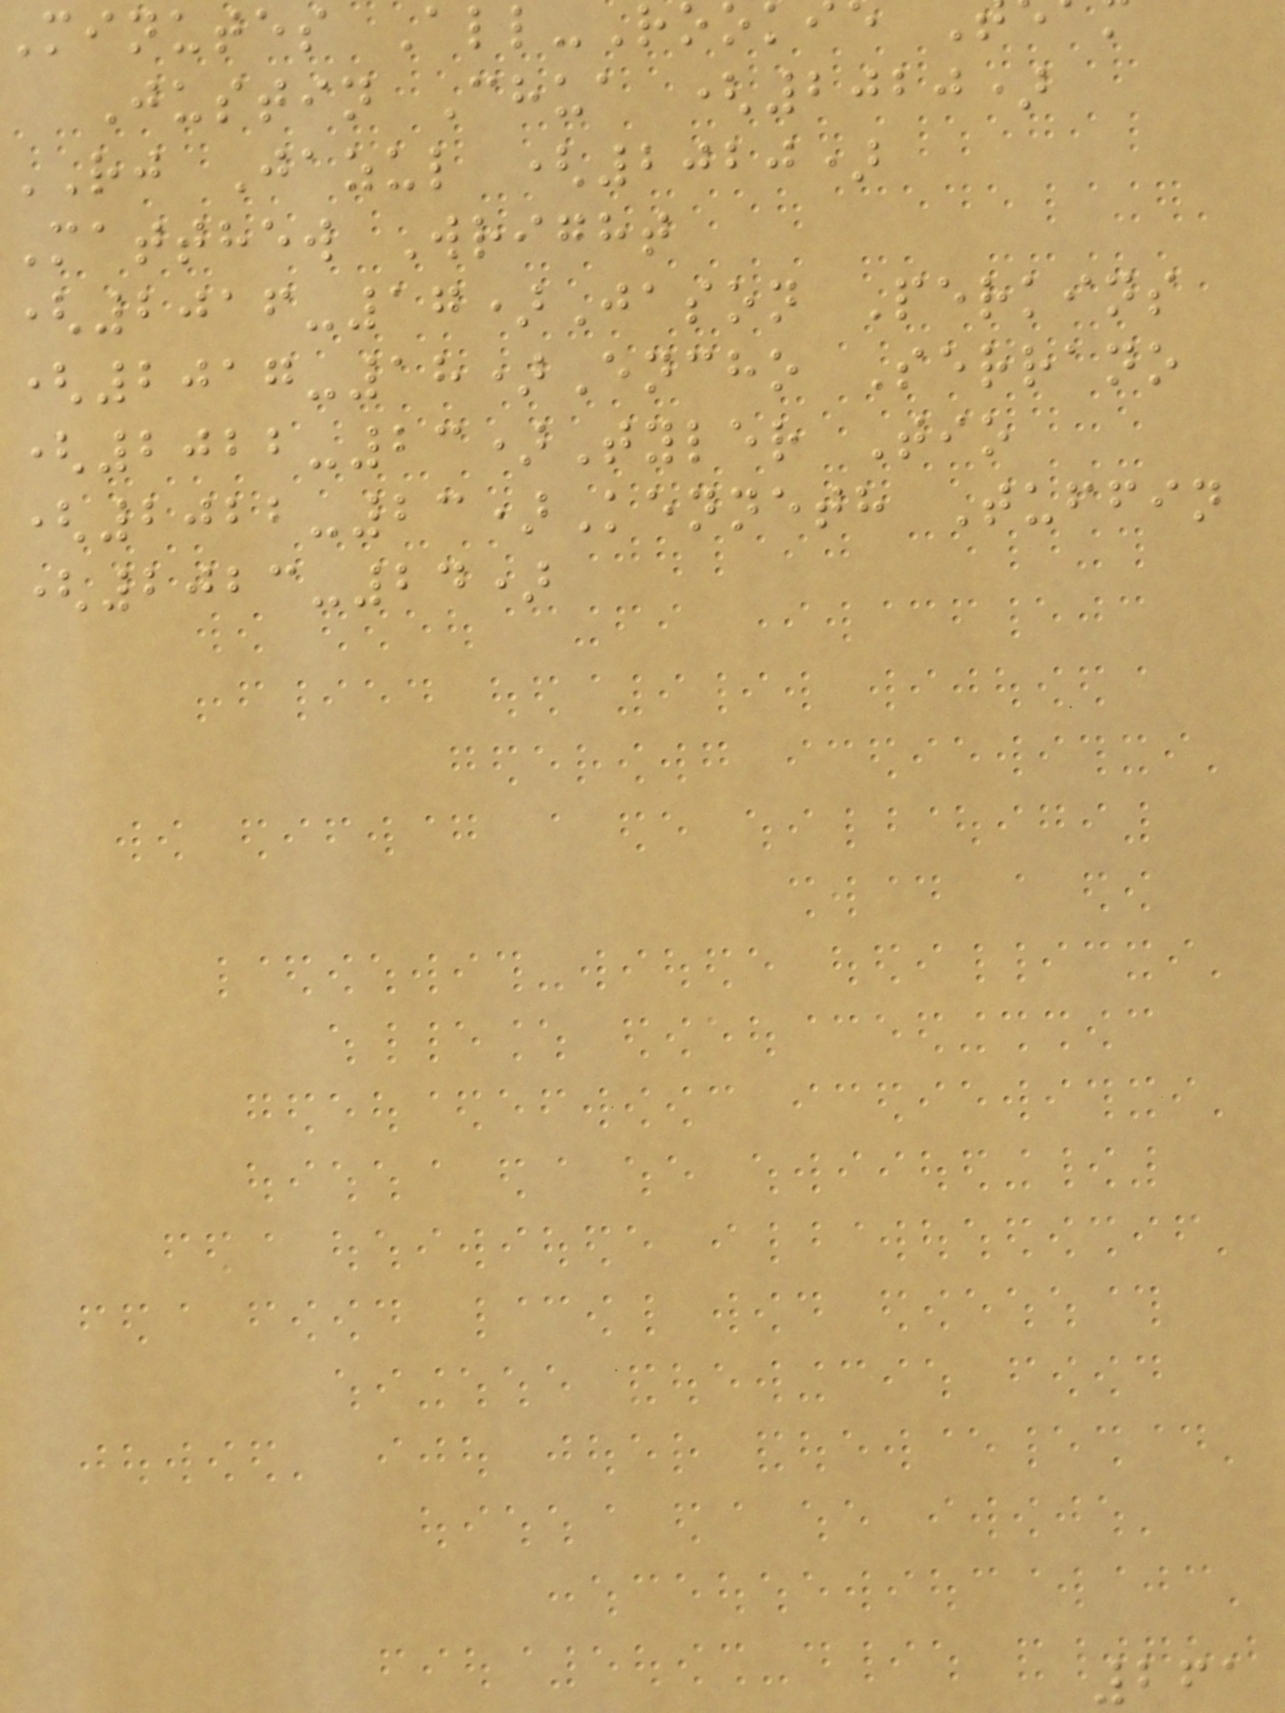minutes All-Ro
Justin Chua (2020)
RJ Jazul (2020)
Matthew Wright
(2016-17)Jason Perkins
(2017-18)Encho Serrano
(2022-23)Tyler Tio
(2022-23)Kenneth Tuffin
(2023-24)
261
